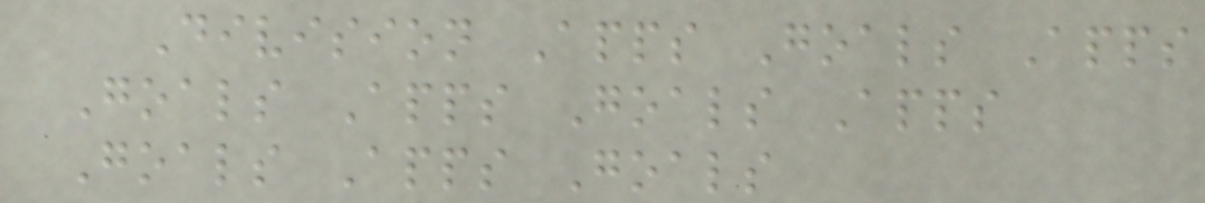Division Apps Goals Apps
Goals Apps Goals Apps
Goals Apps Goals
